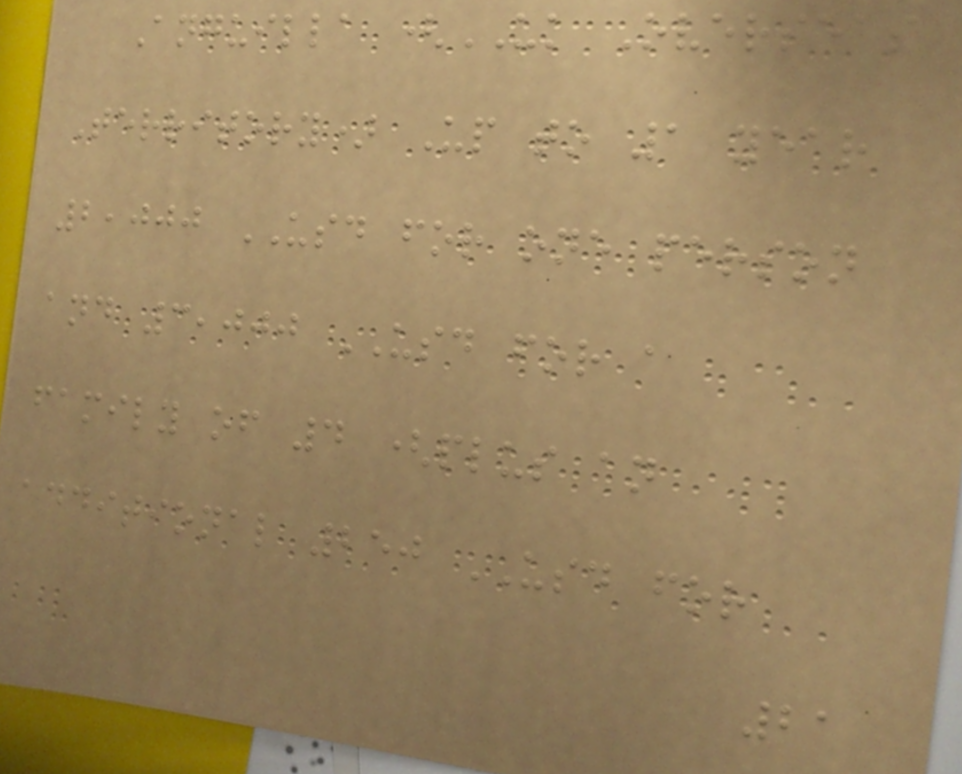Anguilla (UK Overseas
Territory) Up to 1 year
2,000 USD for one person
and 3,000 USD for a
family of 4 (plus an
additional 250 USD for
21
